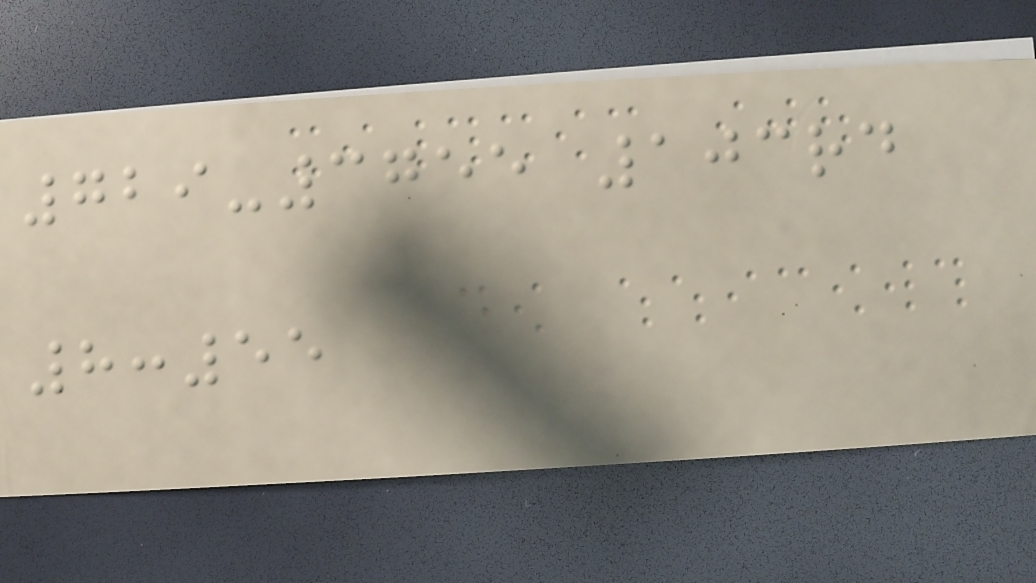729-3755 103rd
8:55
